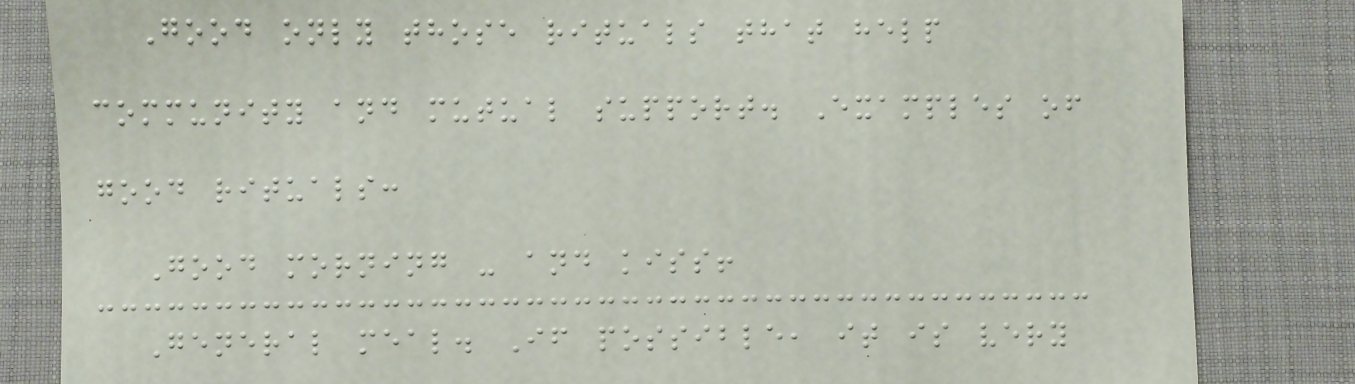Good only those rituals that help
community and mutual support. Examples of
good rituals:
Good morning - and kiss!
General meal. If possible, it is very
